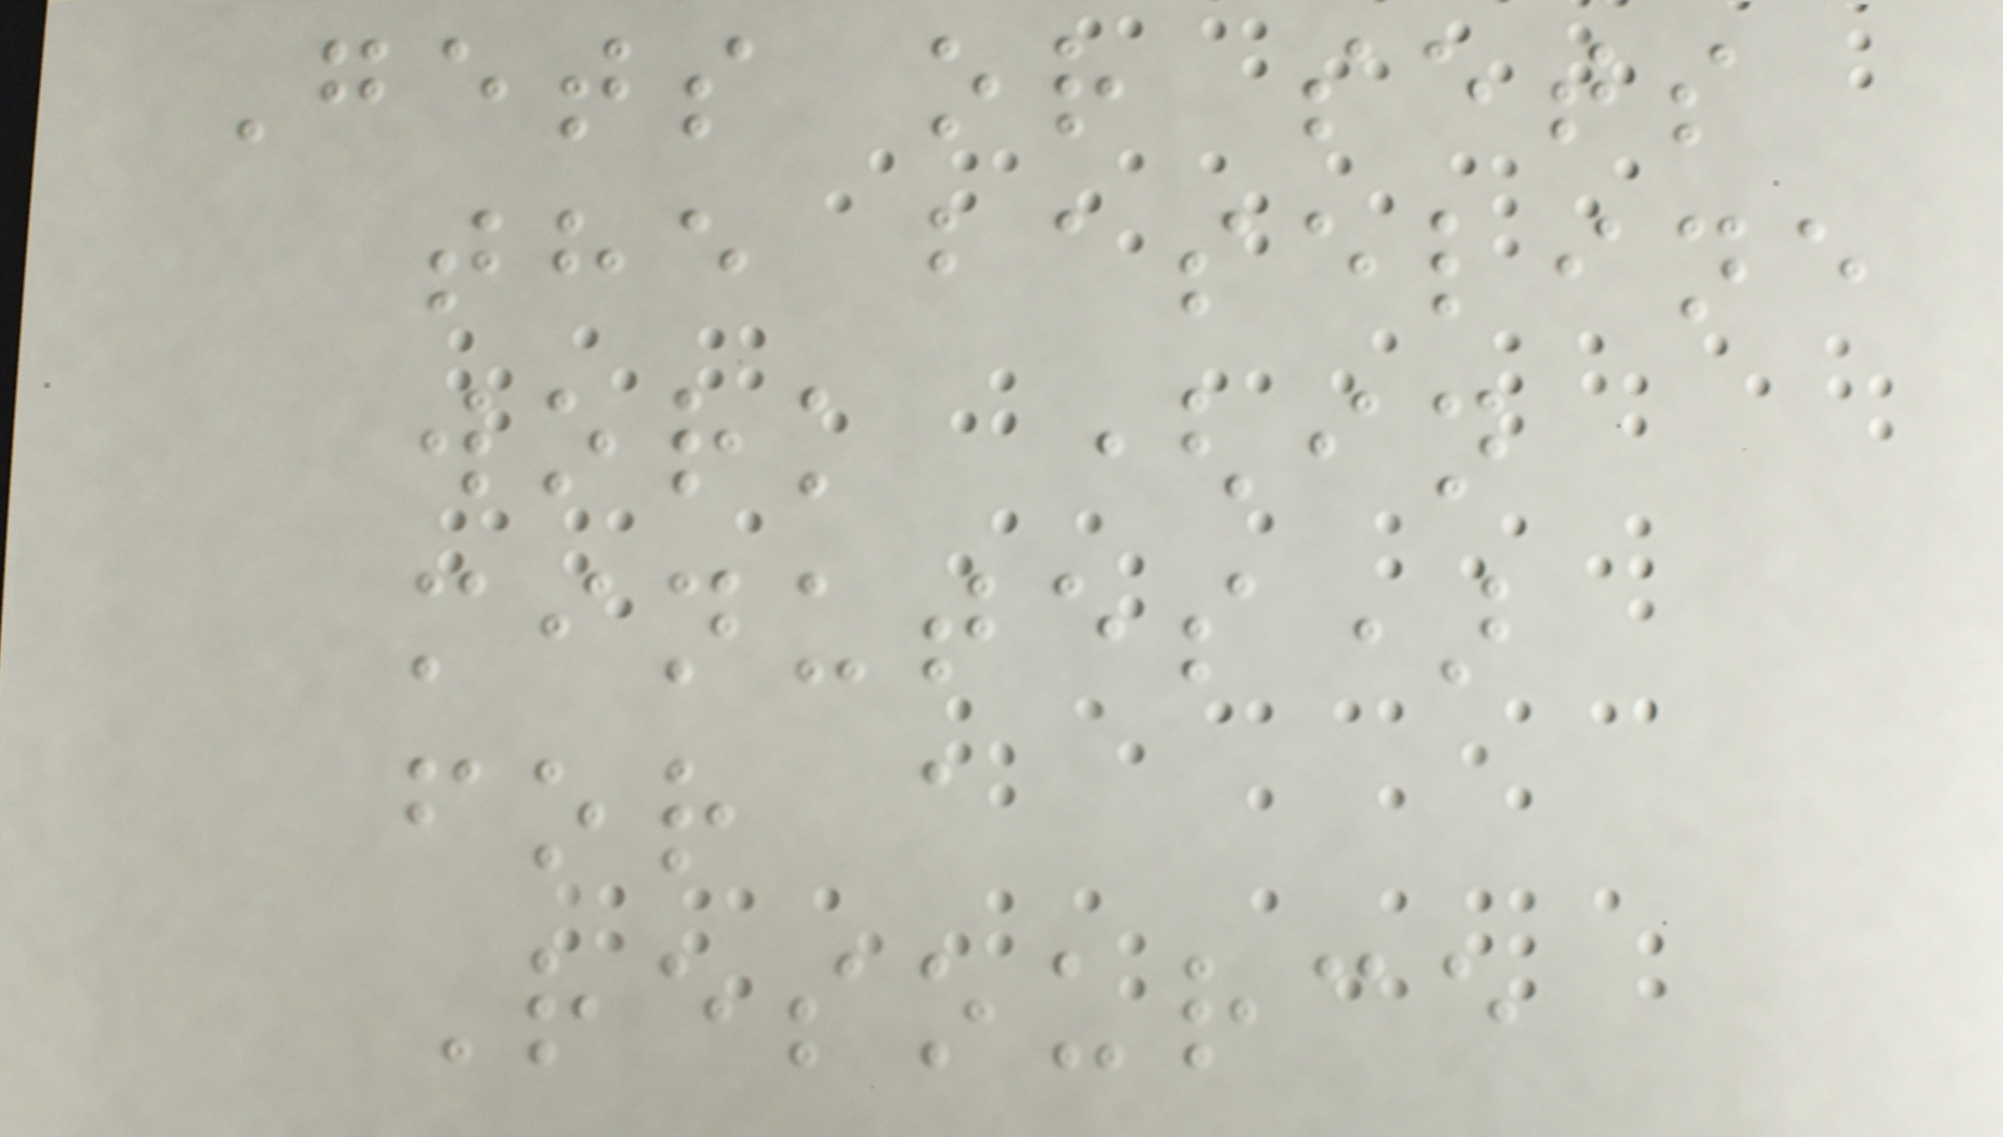Gets or sets
the baseline
work (in
minutes)
for a
Resource
